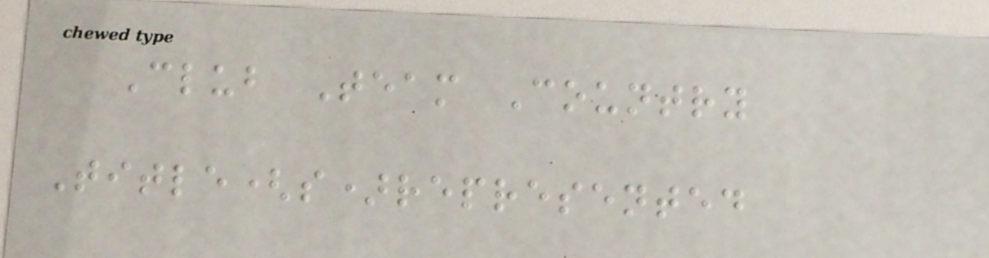Club Team Country
Title(s)represented
